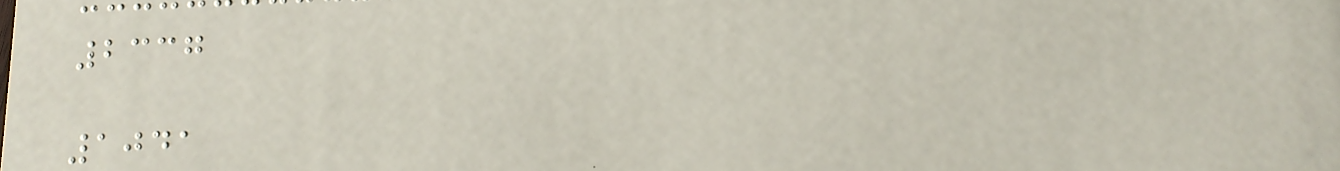2337
1041
